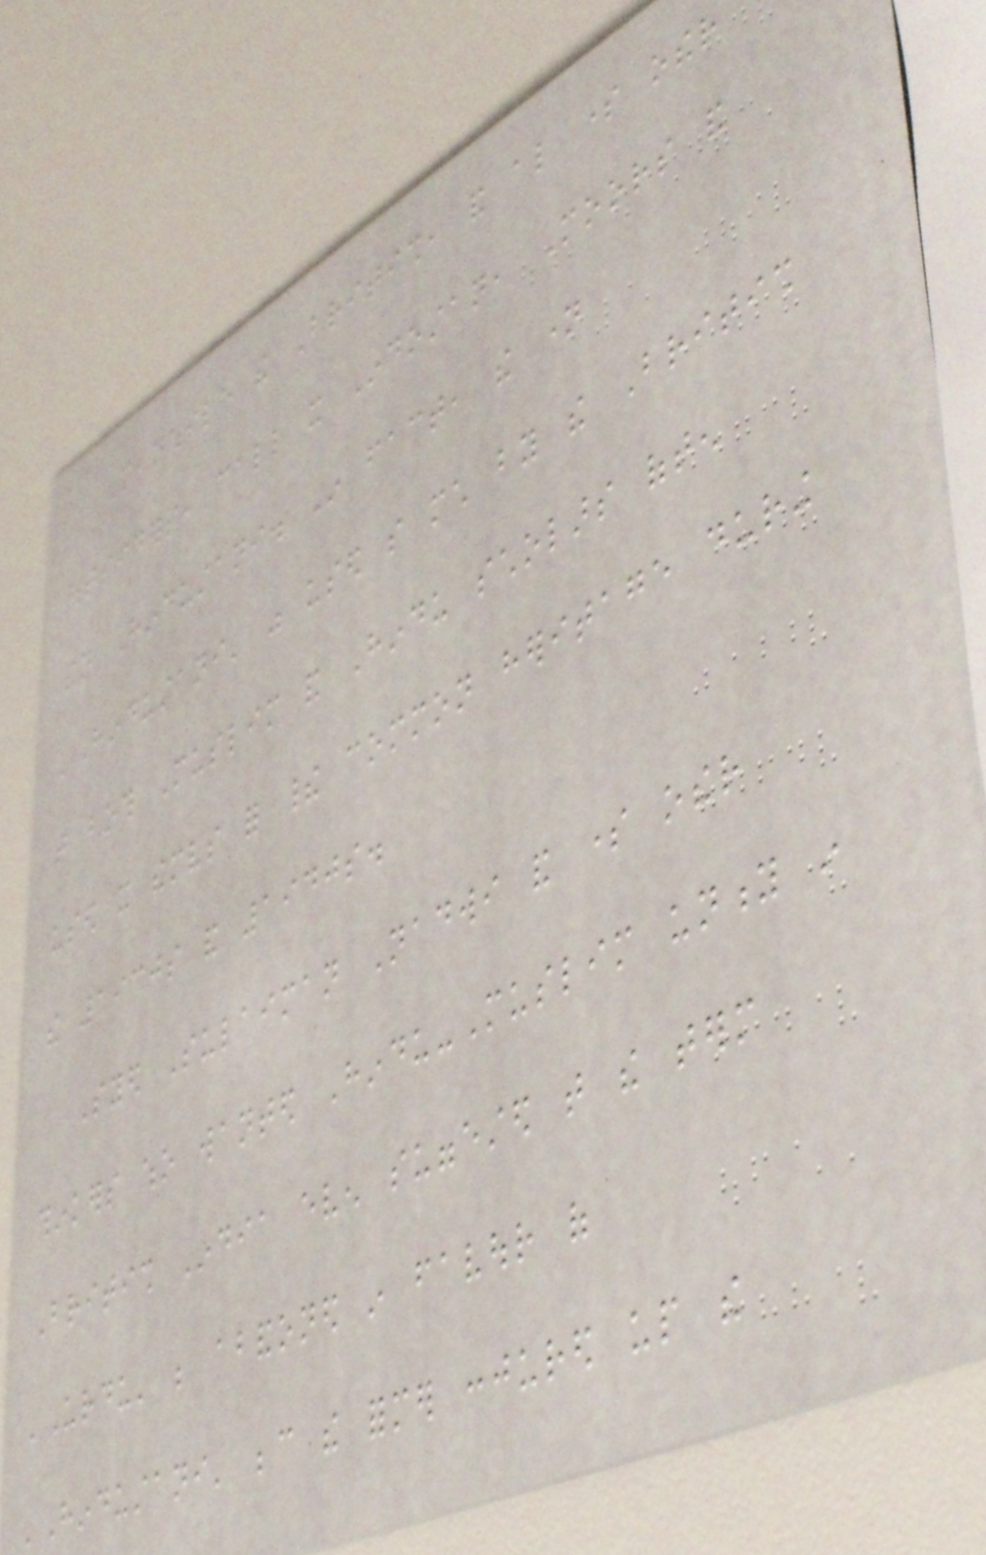Meanwhile the British, and also some other
outsiders, call it Indostan, Moors and
then Hindustani. In fact, the name
'Hindustani' was used so much by the British
that both Muslim and Hindu scholars often
used it themselves for their common heritage during
the 1930s and 1940s.
Syed Sulaiman Nadwi and some other
thinkers who wanted Hindu-Muslim unity in
British India even suggested that the term
'Urdu' be abandoned in favour of
'Hindustani' because the former conjured up the
